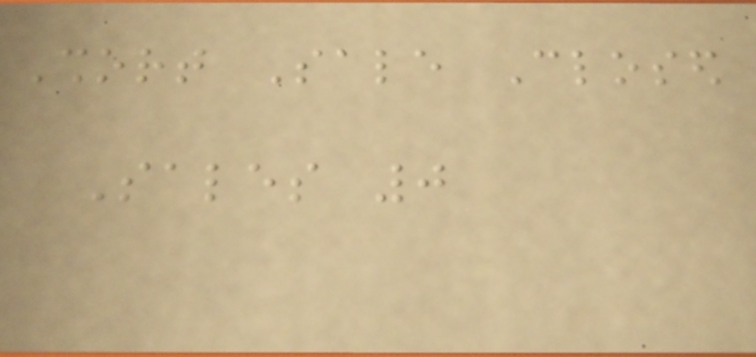Short Sale Closed
Sales 0
